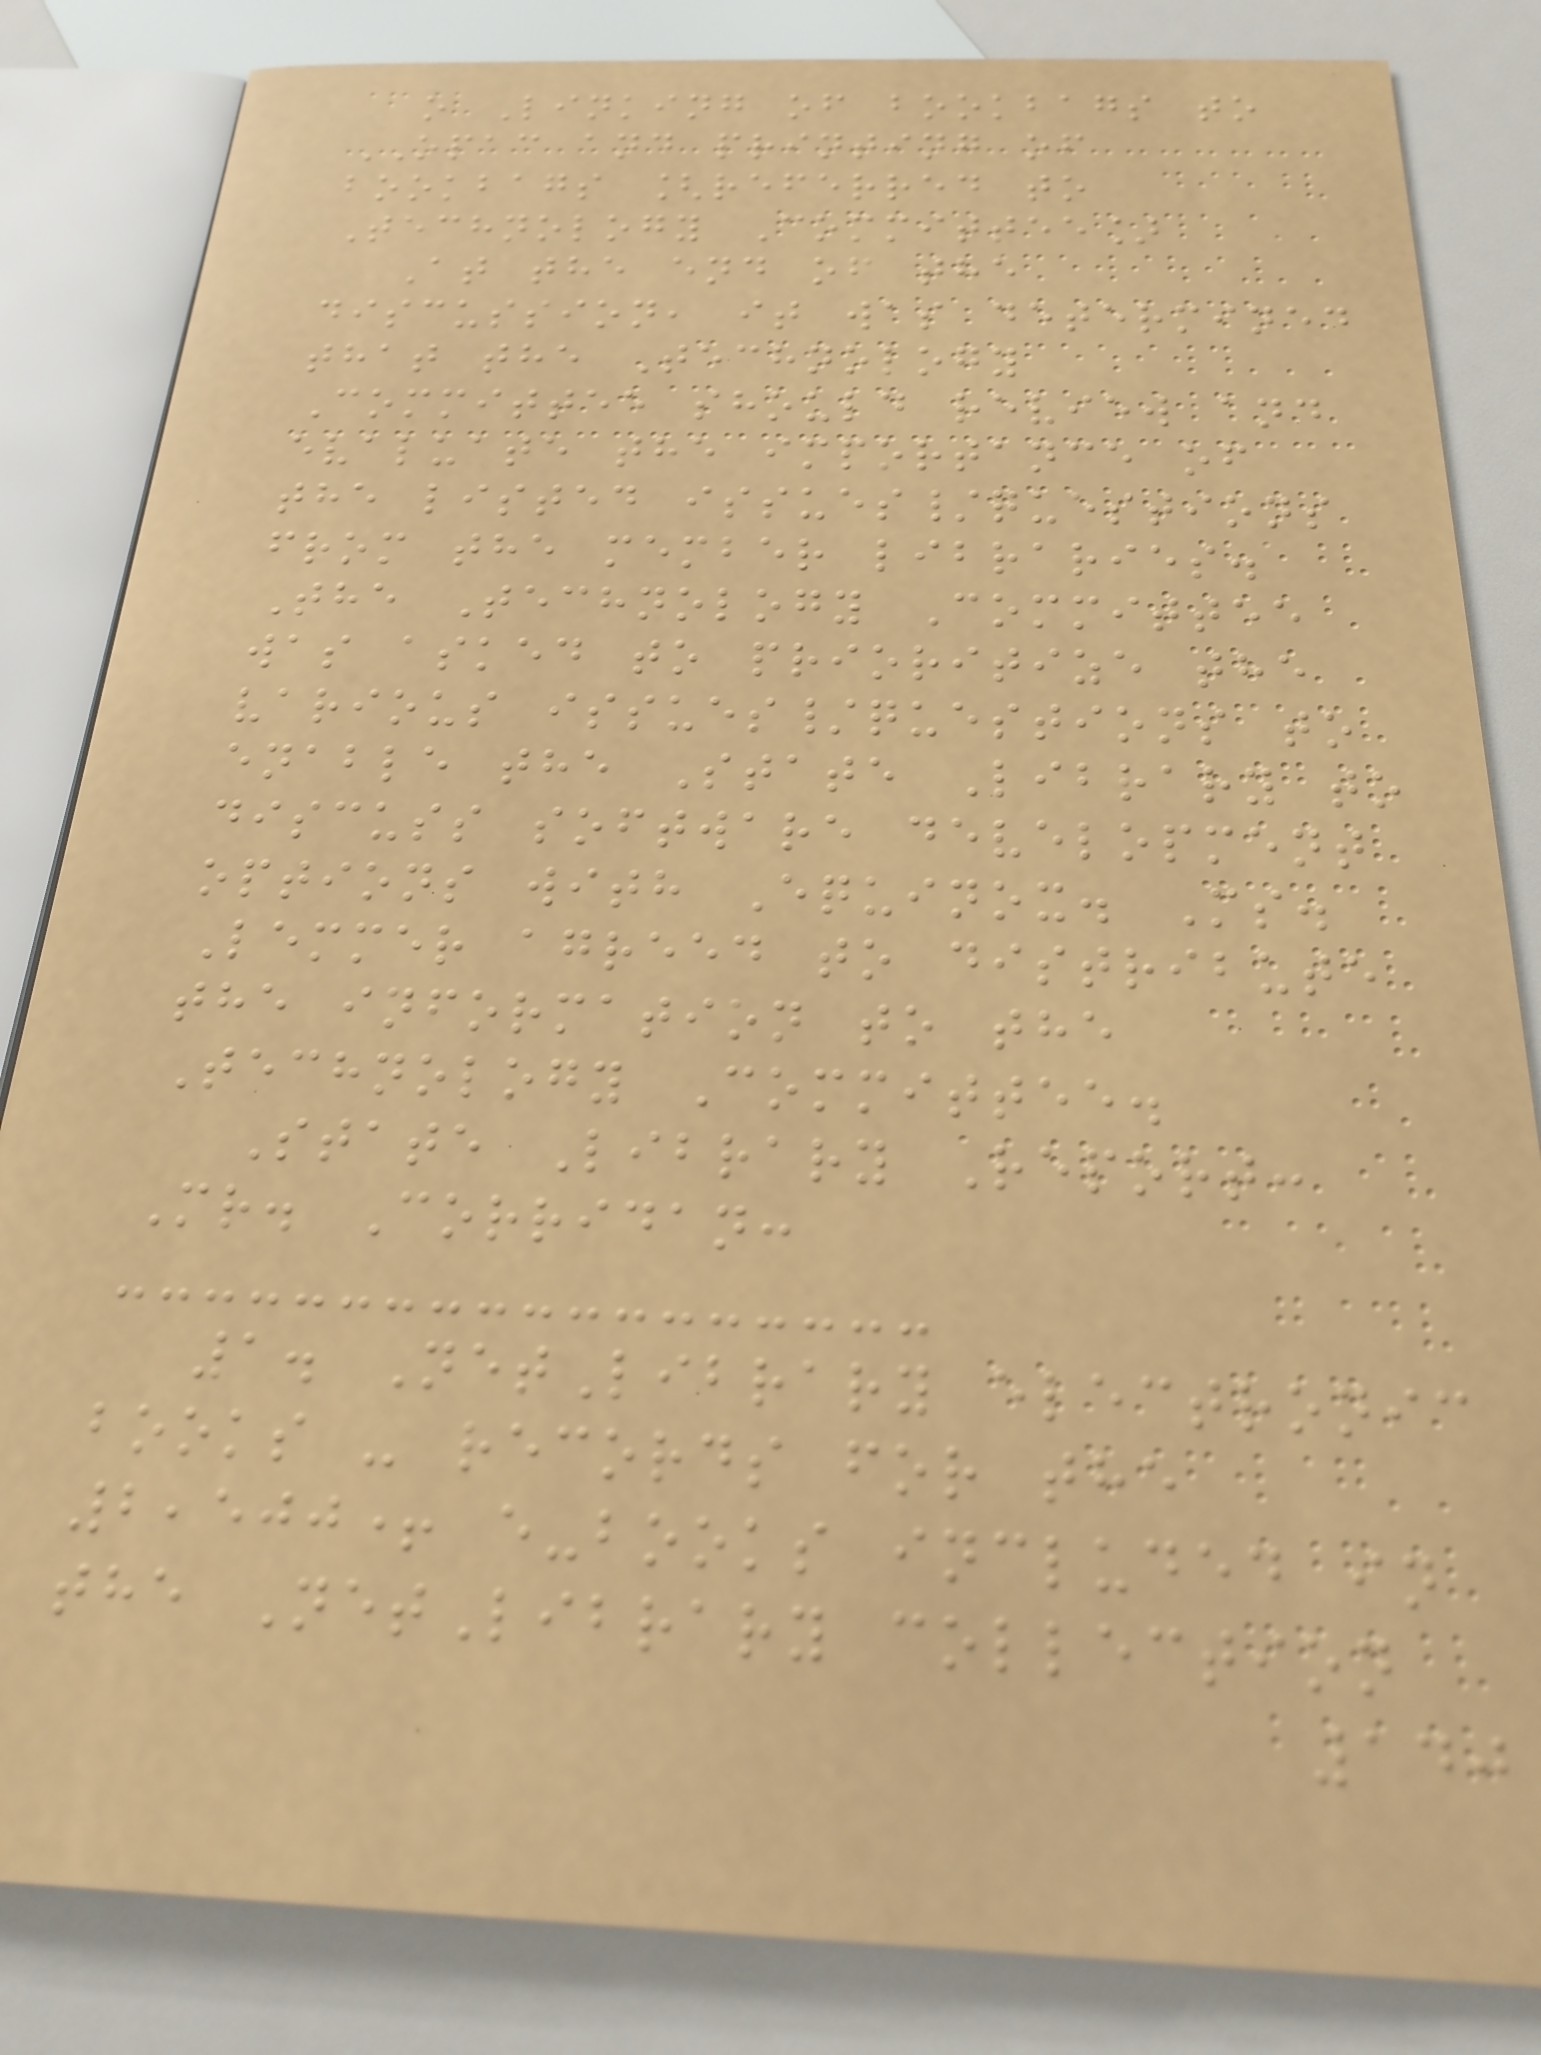o Linking of bookbags to
OPAC and printing of
bookbags [referred to
Technology Committee]
At the end of the
discussion, it was determined
that the Technology
Committee should review and
evaluate the importance of
the listed issues/questions
from the member libraries.
The Technology Committee
was asked to prioritize the
various issues/questions to
enable the State Library to
discuss software development
options with Equinox. Ms.
Lemmer agreed to distribute
the information to the
Technology Committee.
State Library Report:
Mr. Corridan:
1. NetLibrary electronic
books - records for the
2,500+ e-books included in
the NetLibrary collection
140
